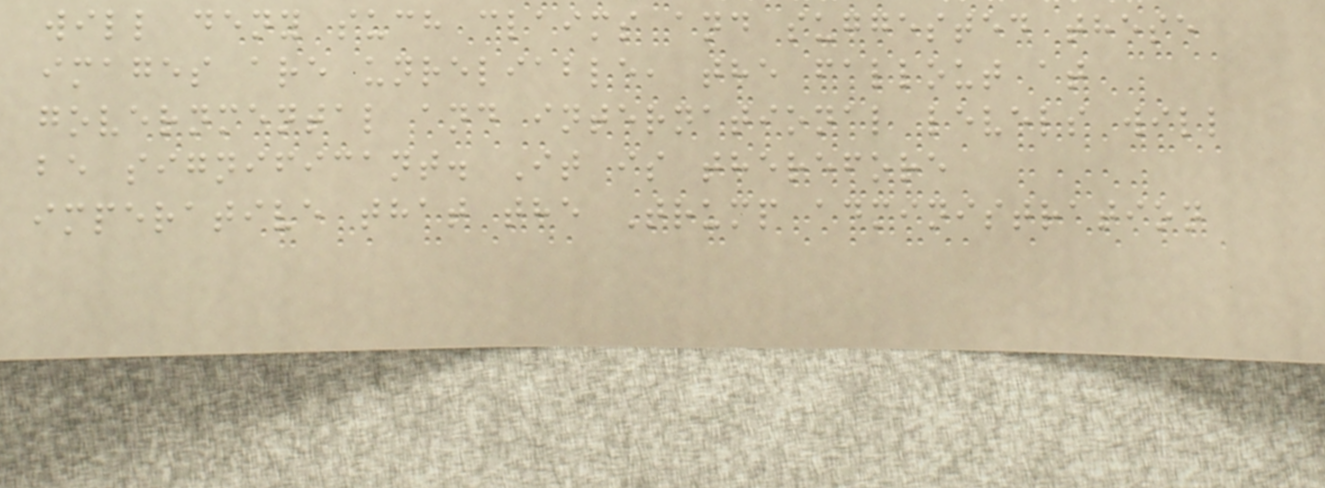will deny such claims and suggested these
images are unreliable, the fallout at
governmental and international levels will
be significant. It is therefore
imperative that the Trump administration
